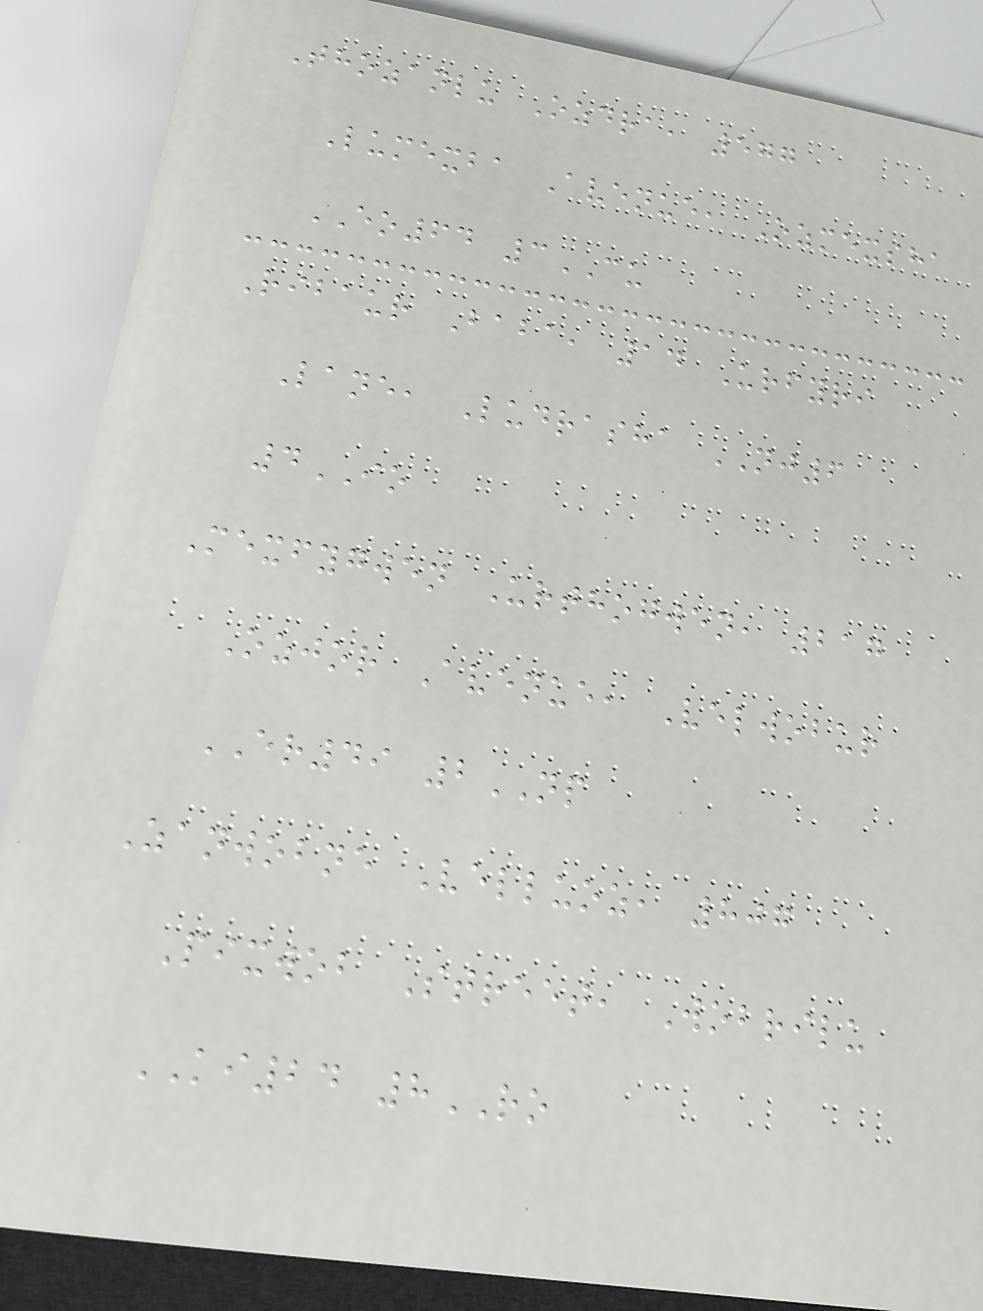Thozanlu Ozdra, 577
Lumexba Avenue, Ozmexsha
EO64 3CU
Ribaur Baba, 14 Urfyri
Lane, Ludrasha NJ6
4IO
Mexfygwen Urthogwen, 217
Ozjor Avenue, Velwobur
ER49 2NP
Zanwobne Velluoz, 807
Pixwob Street, Wobrilu
KI24 8RO
